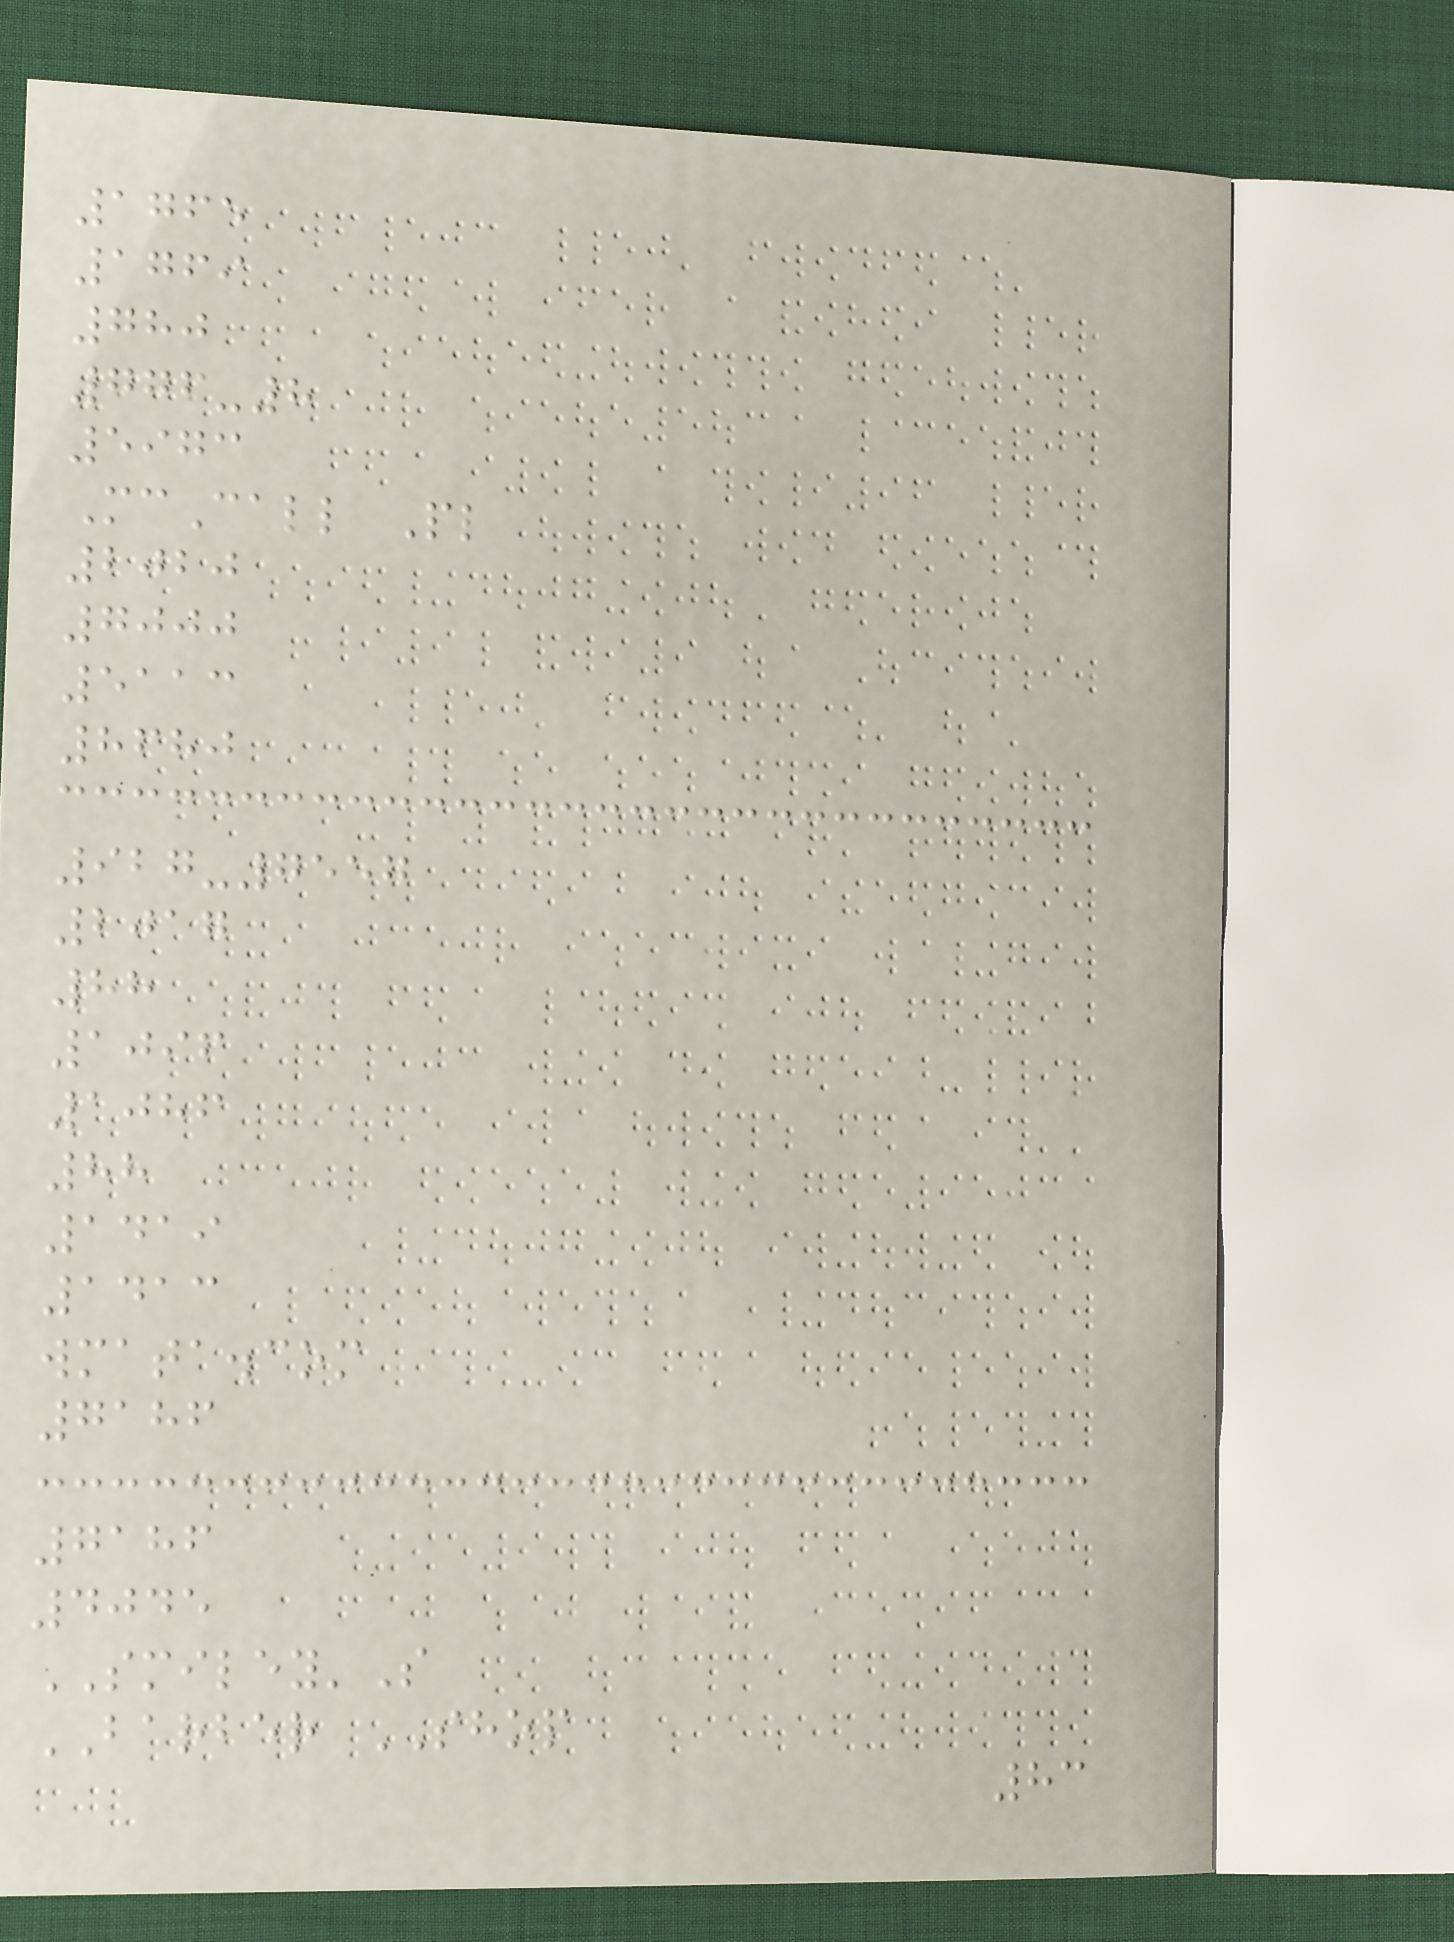1765
1769
780
776-8
5973
McCall Pl
2020
7000
5113
8680
927-7557
2017
88
1096
1086
88
1419
1413
wmata.com
7186
7186
4045
SMILEY'S
BARBER SHOP
83
